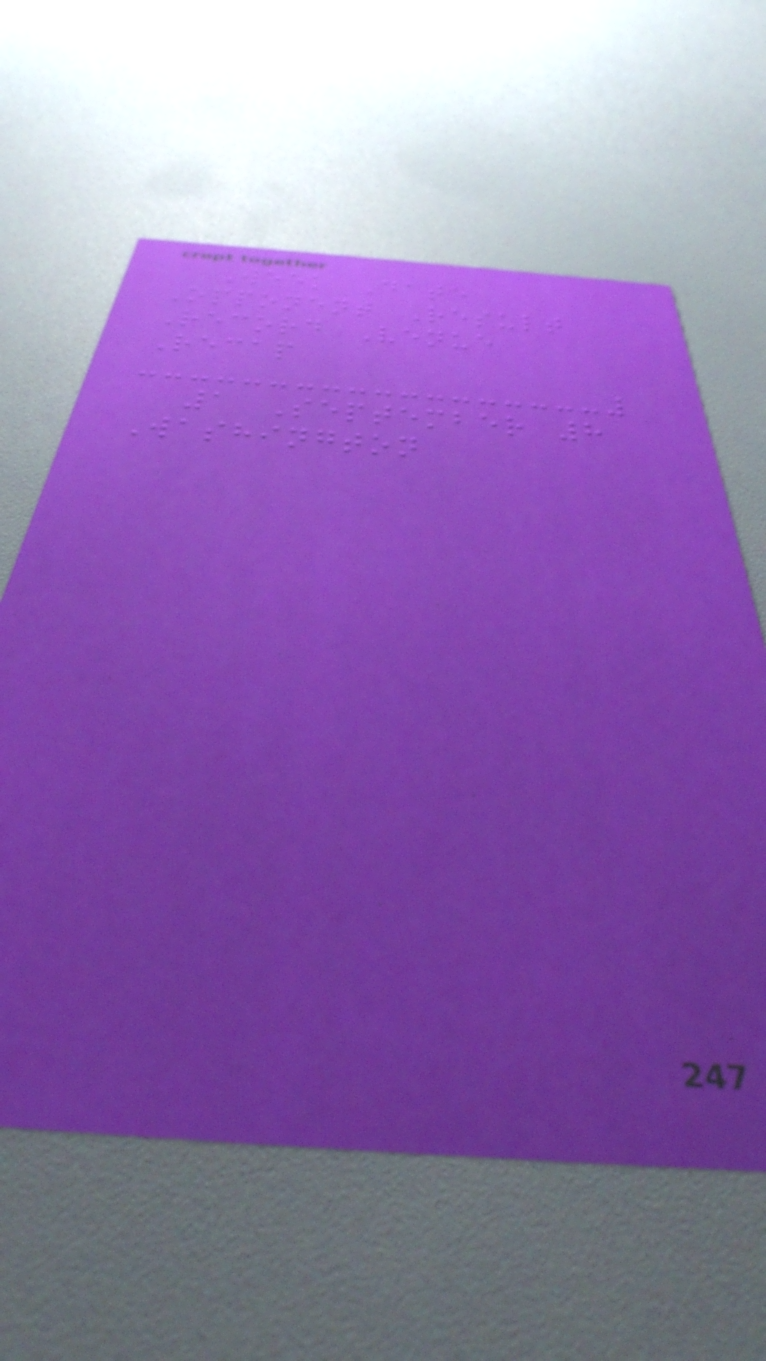Week Date
Opponent Result
Record Venue
Recap
1 September 8
Washington
